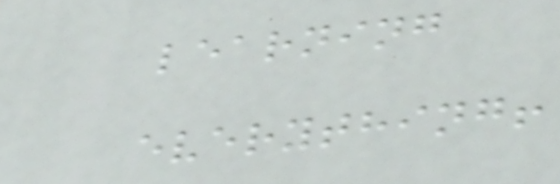learning
everything!
